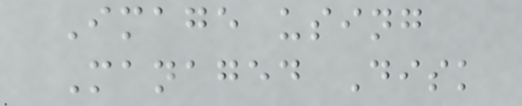Image using
Managed Disk
